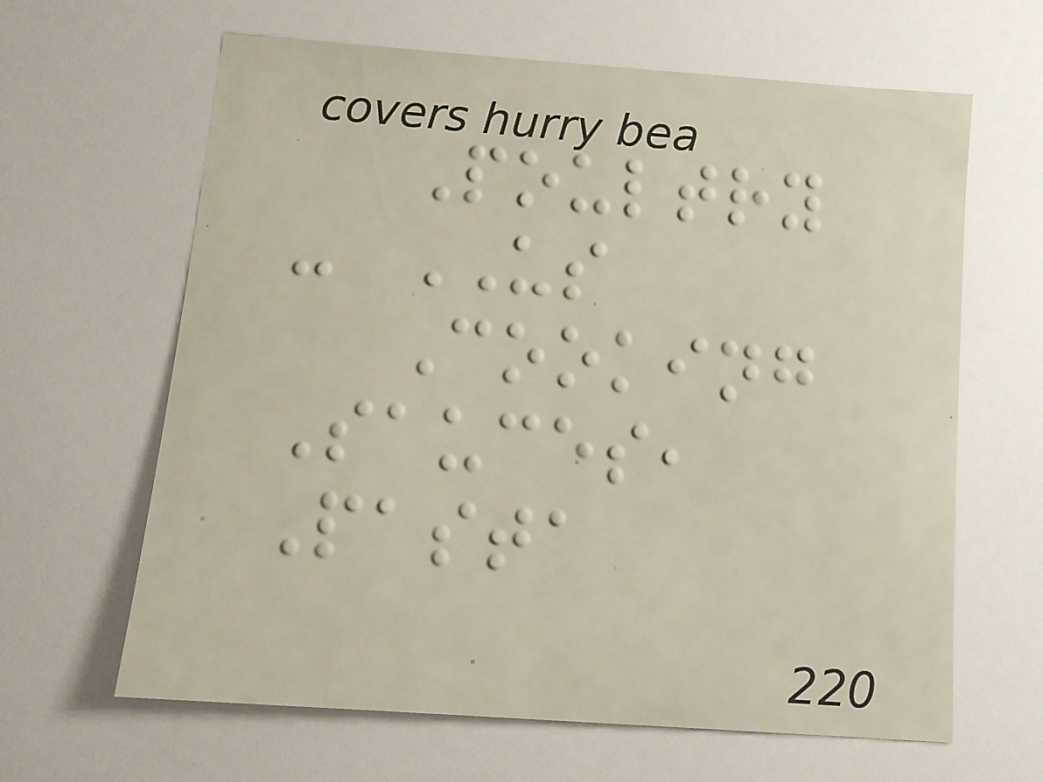Poultry
- US
Cooking
Sauces,
Pasta
